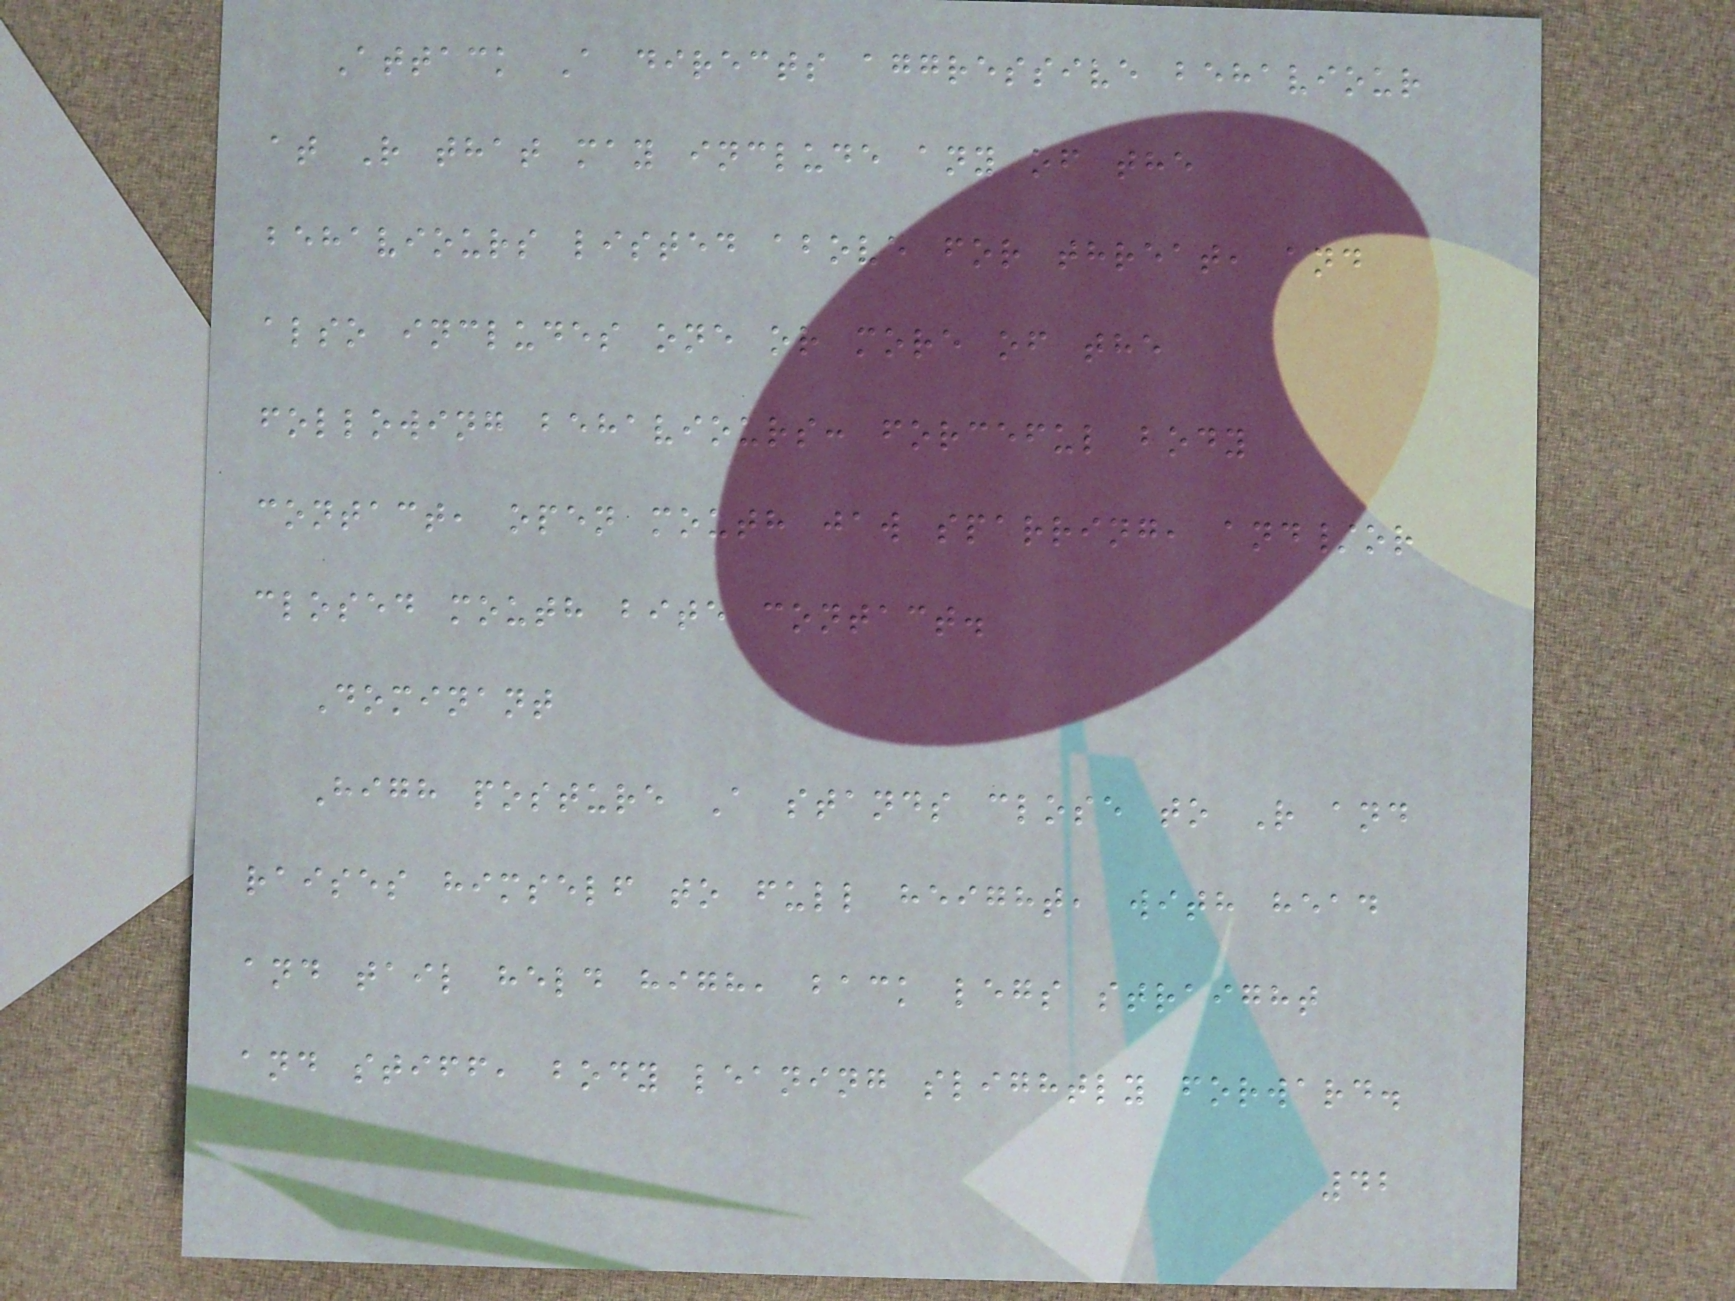Attack A directs aggressive behaviour
at R that may include any of the
behaviours listed above for threat, and
also includes one or more of the
following behaviours: forceful body
contact, open mouth jaw sparring, and/or
closed mouth bite contact.
Dominant
High posture A stands close to R and
raises himself to full height, with head
and tail held high, back legs straight
and stiff, body leaning slightly forward.
42
